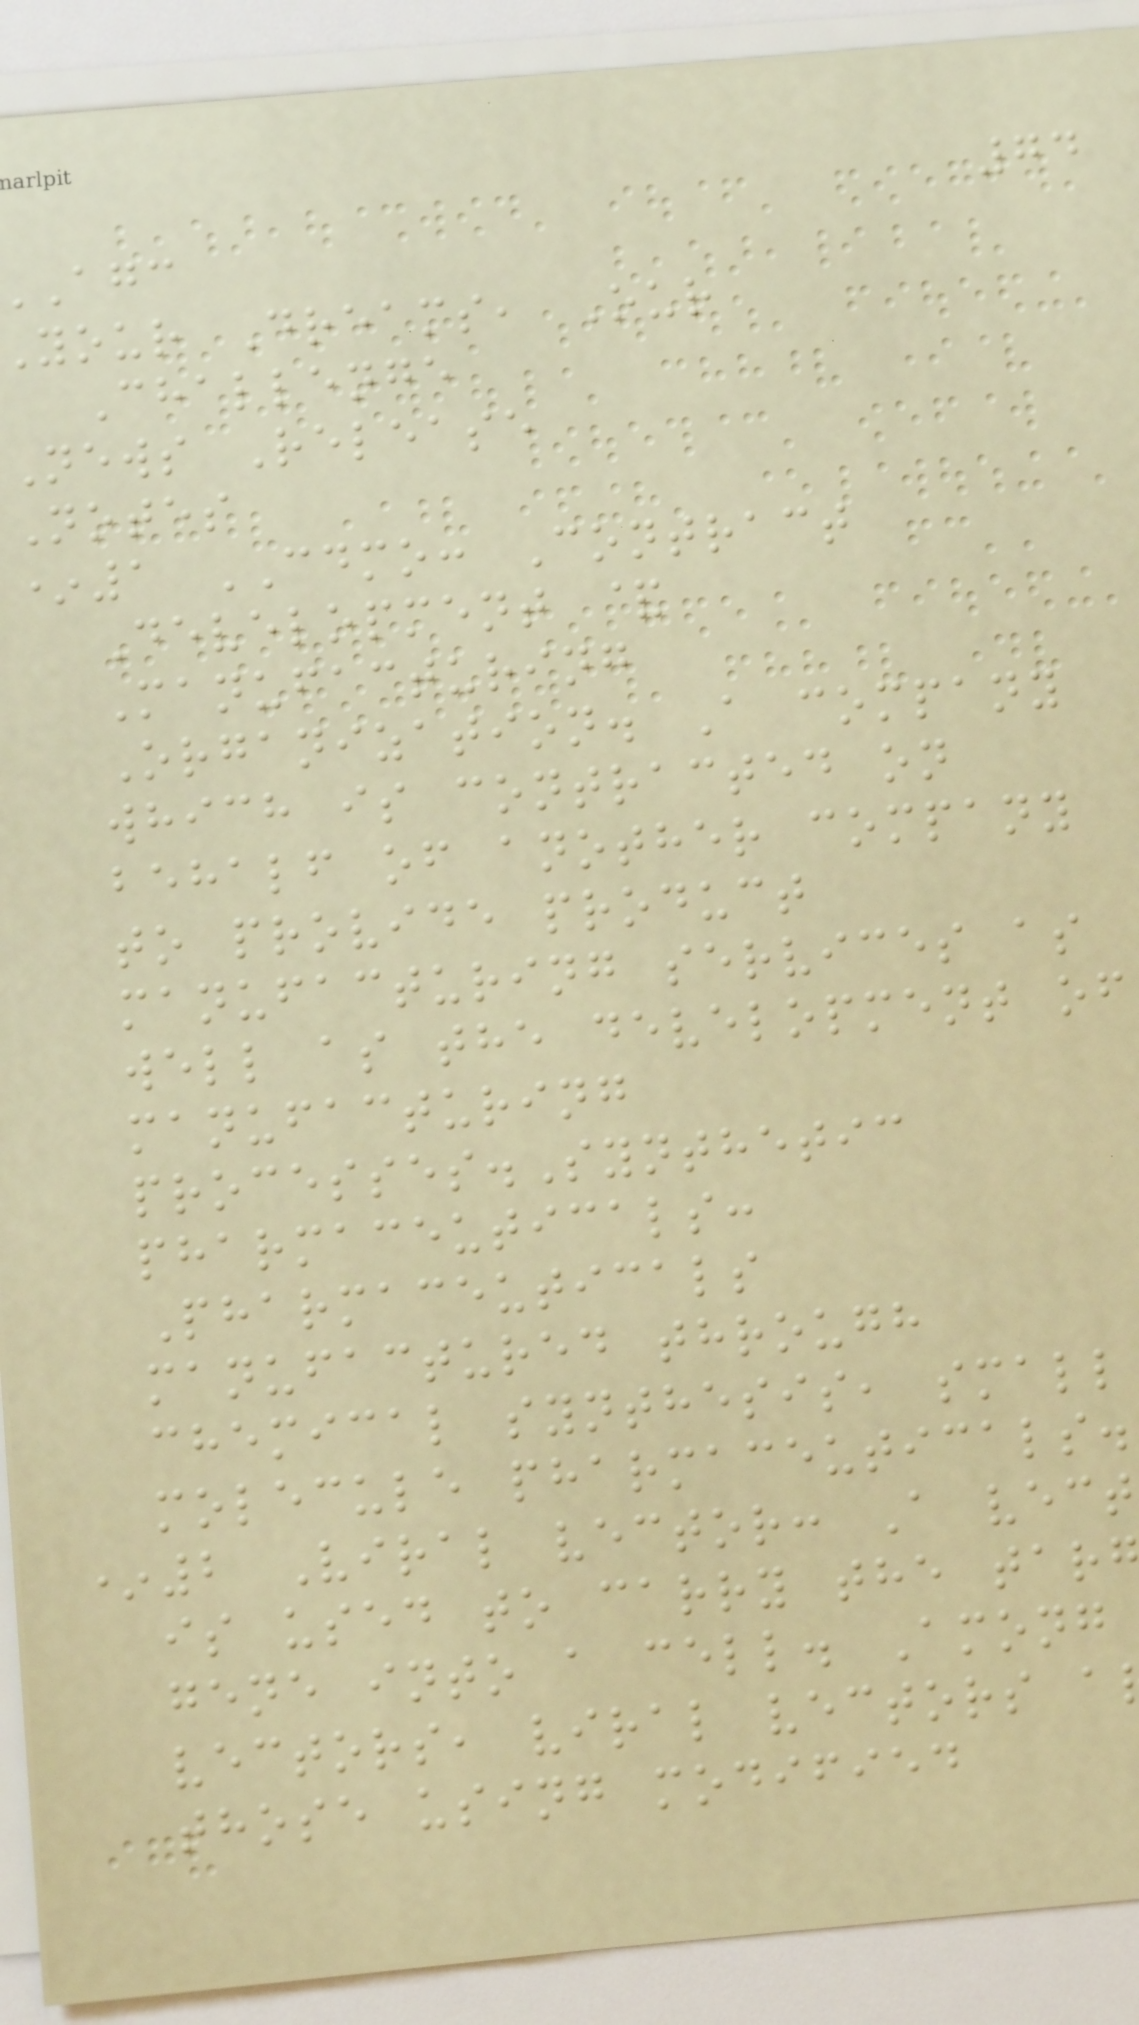74
your Dreams, Our
Challenge
News Release
Notes
*1 CDMO: Contract
Development &
Manufacturing
Organization. A company
which is contracted on
behalf of another company
to provide product
manufacturing services as
well as the development of
manufacturing
processes.Synthetic
pharmaceuticals:
Pharmaceuticals
manufactured through
chemical synthesis, small
molecule pharmaceuticals.
*2 Viral vector: A vect
is used to carry the tar
gene into a cell. Among
vectors, viral vectors a
those using modified
